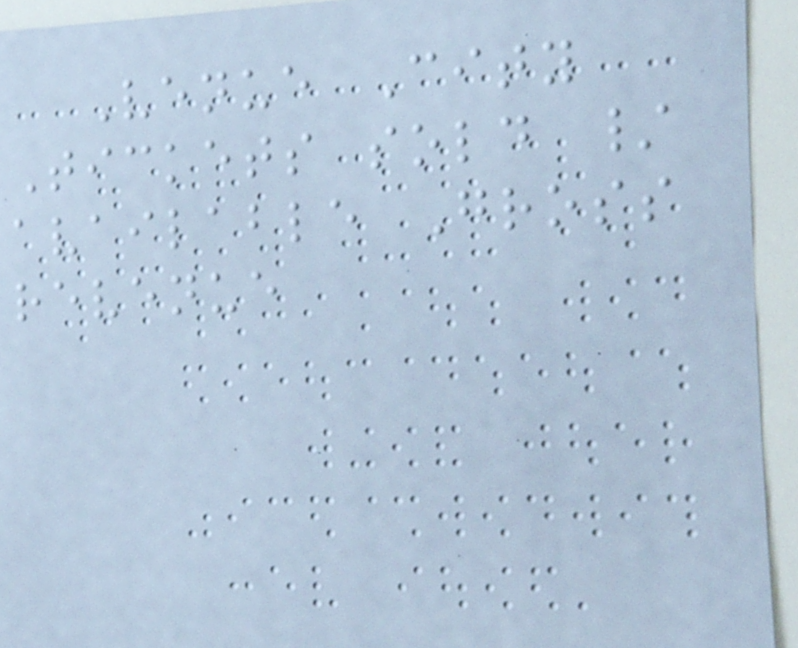Venue City
Tickets sold /
available Gross
revenue
